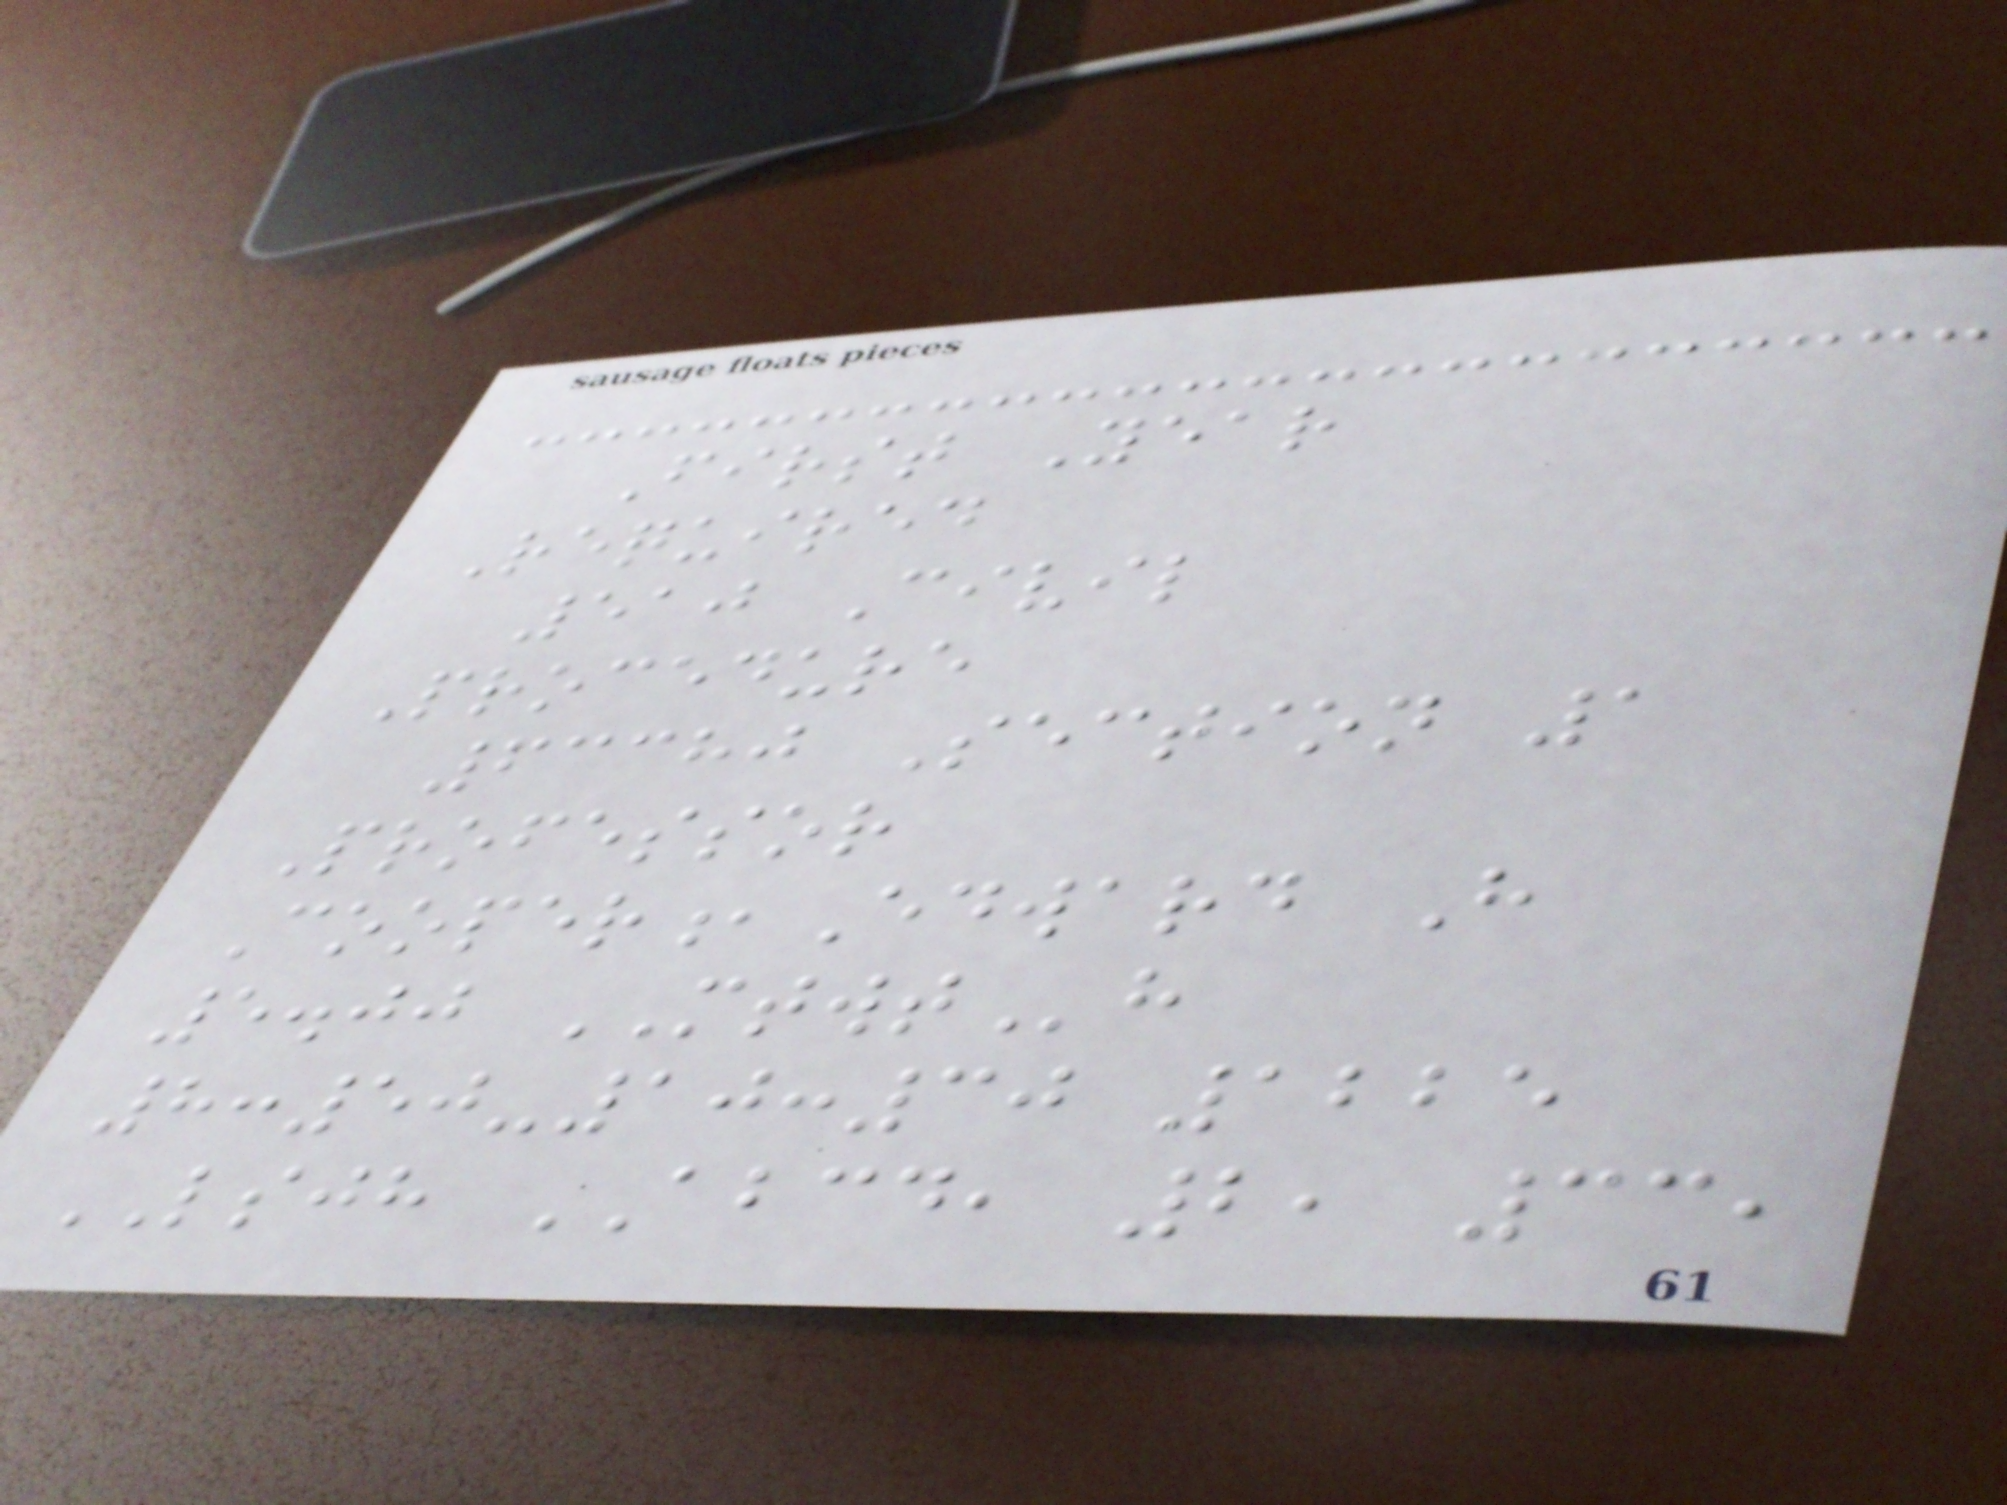First Year
Required
510 Civil
Procedure
63380 Section 1
Professor
Cooper,Edward H
5.00 MTWTh
8:50-10:30 1225
LSJH ABCD, 2, 33,
